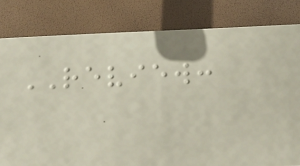REVIEW:
